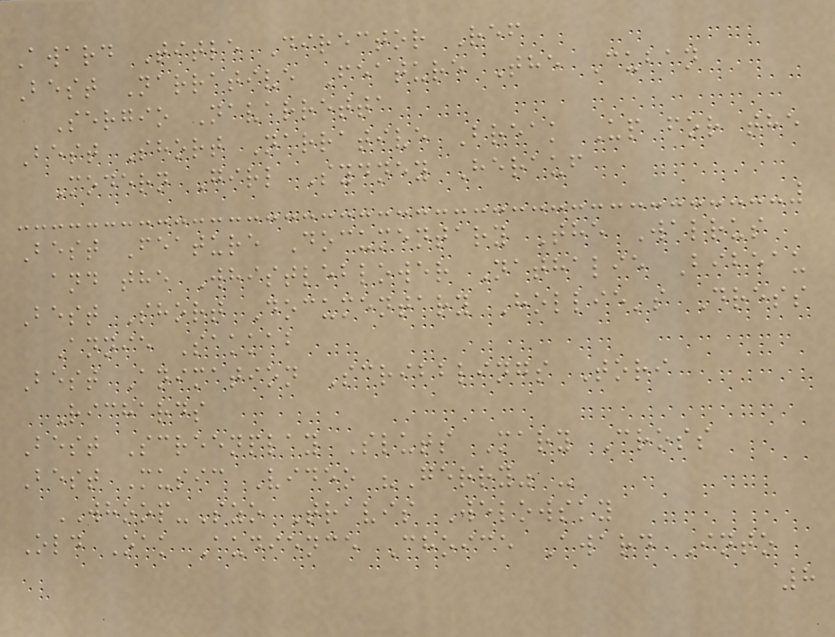Award Title Director Ref
Best Narrative Feature The Cuban
Sergio Navarretta
Best Short Narrative Break Up for the
Modern Girl Sydney Herauf
Best Feature Documentary The Walrus
and the Whistleblower Nathalie Bibeau
Best Short Documentary Hollie's Dress
Annie Sakkab
Best Animation Scribblings Tori
Richards
Best Screenplay Sluts Mary Cross
Best Music Video "Gerry" -
WHOOP-Szo Travis Welowsky
Old Oak Audience Choice Award Into
8
